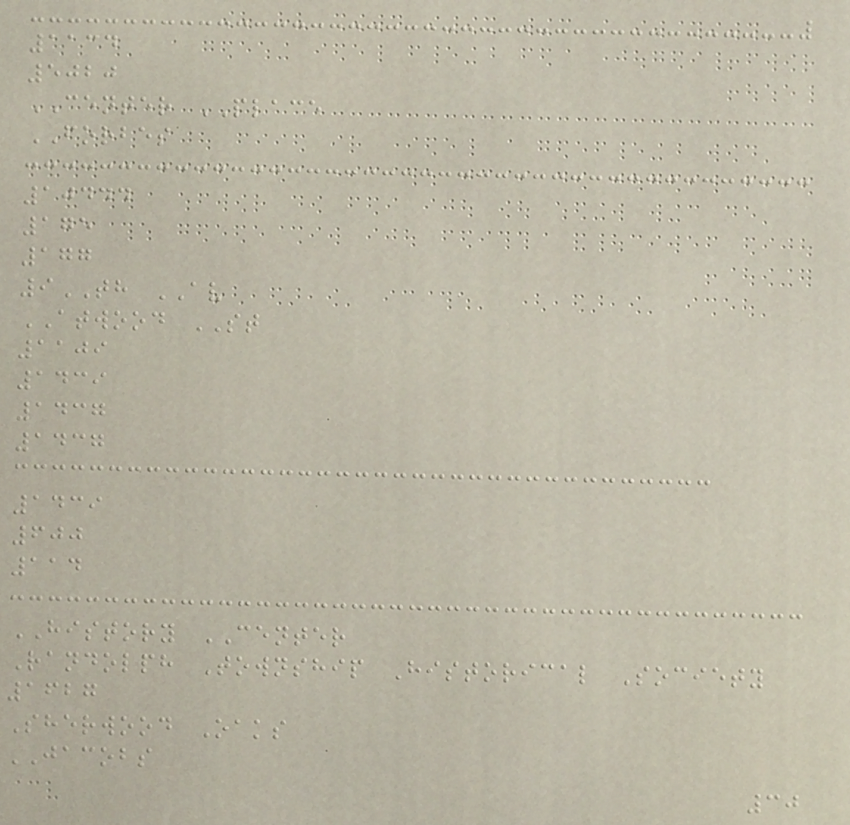1134
5020
CENTER PLACE
FORBES
10444
175
177
9TH AV
ATWOOD ST
1109
1439
1437
1437
1439
600
114
HISTORY CENTER
Randolph Township Historical Society
1627
Sherwood Oaks
JACOBS
30
